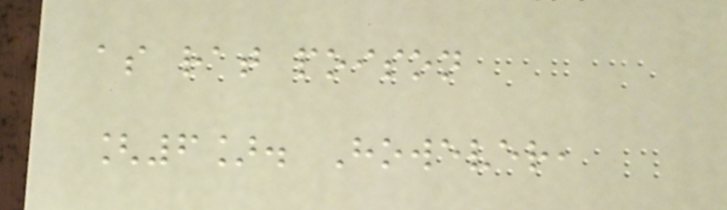as rat poison
[6]. However,
